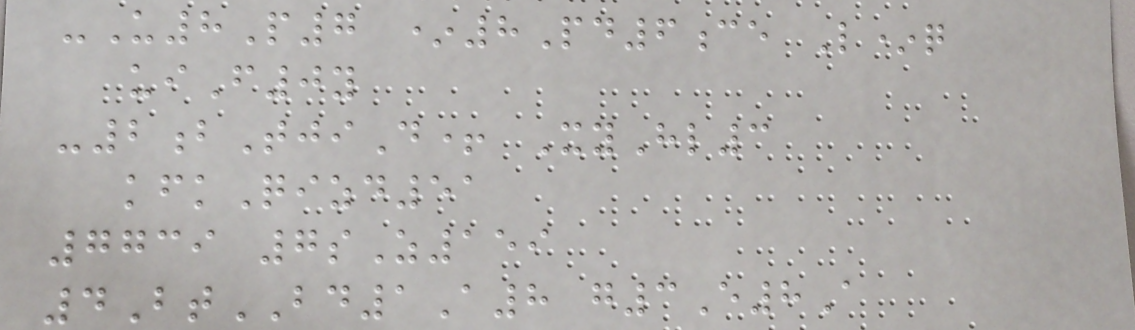-U8P7 *8Pd6ce L*q
uiF0y
-2bTjiD+ XyHl3
kfkQizd51
7739 7sZ159
4BtBD1A8 g3E8A
